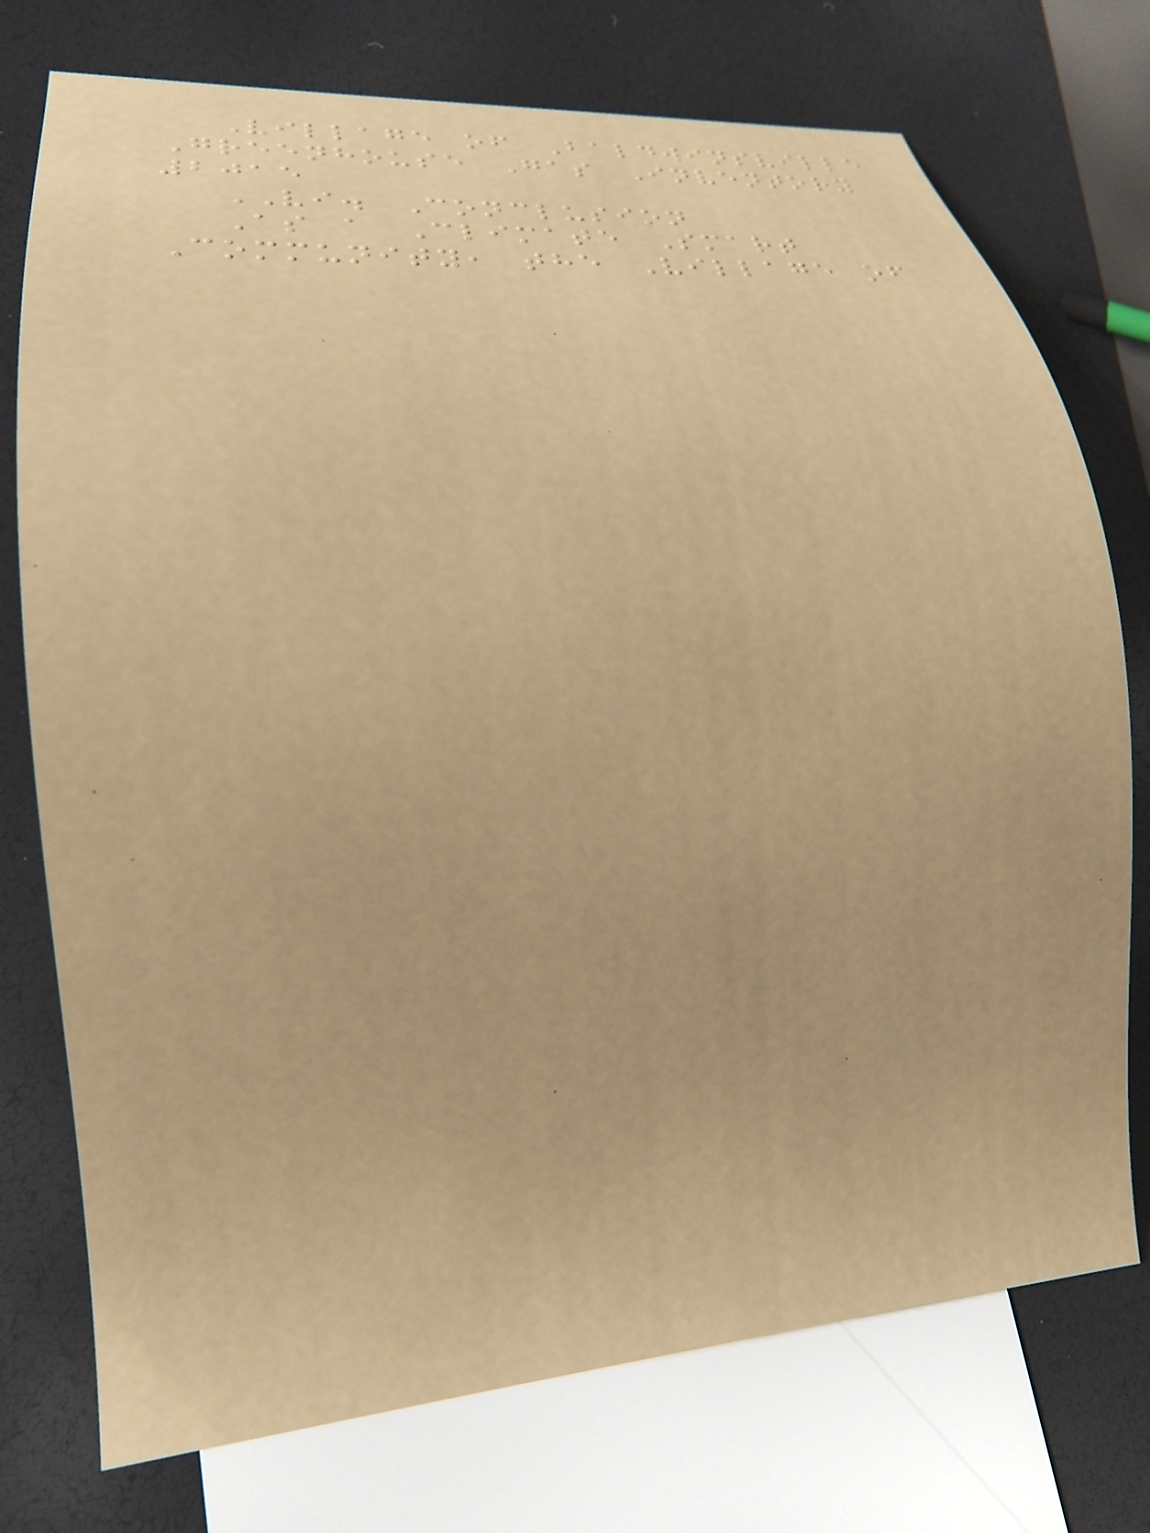Village of Baldwinsville
Greenhouse Gas Inventory
2015
VI. Conclusion
As a Climate Smart
Community, the Village of
